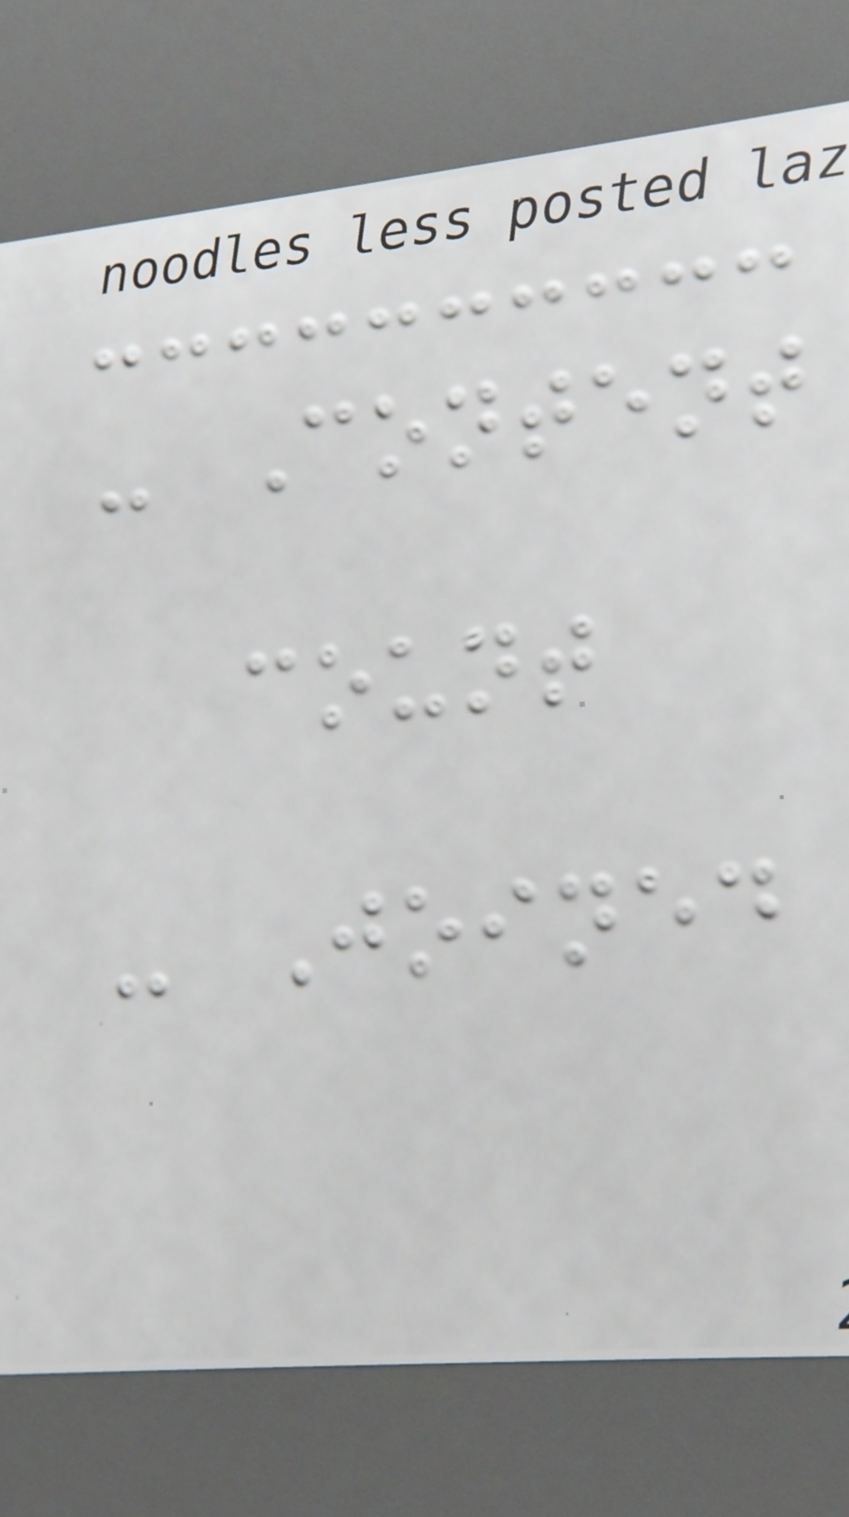- Content
count
- Joined
